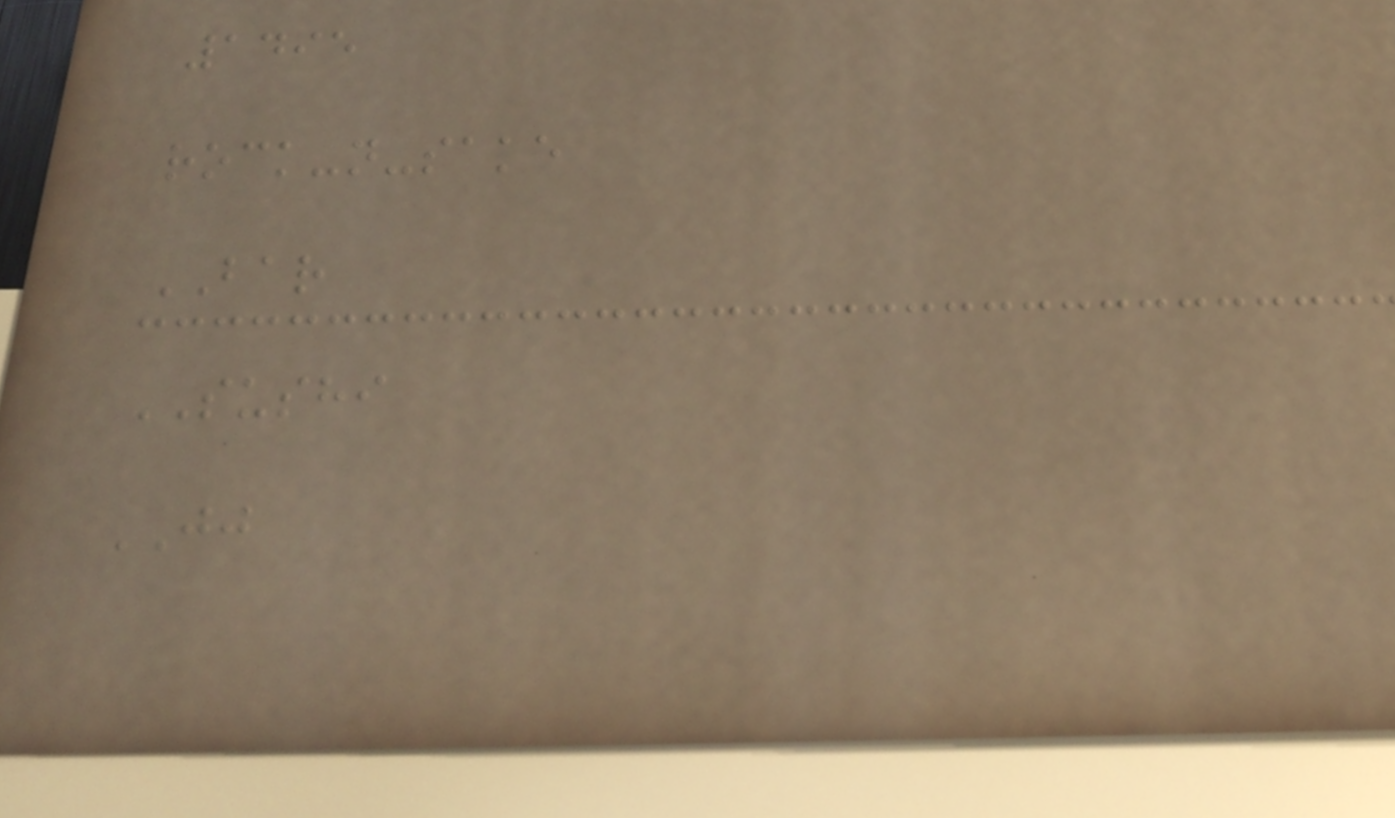1495
rock-n-sake
BAR
SUSHI
JJ
